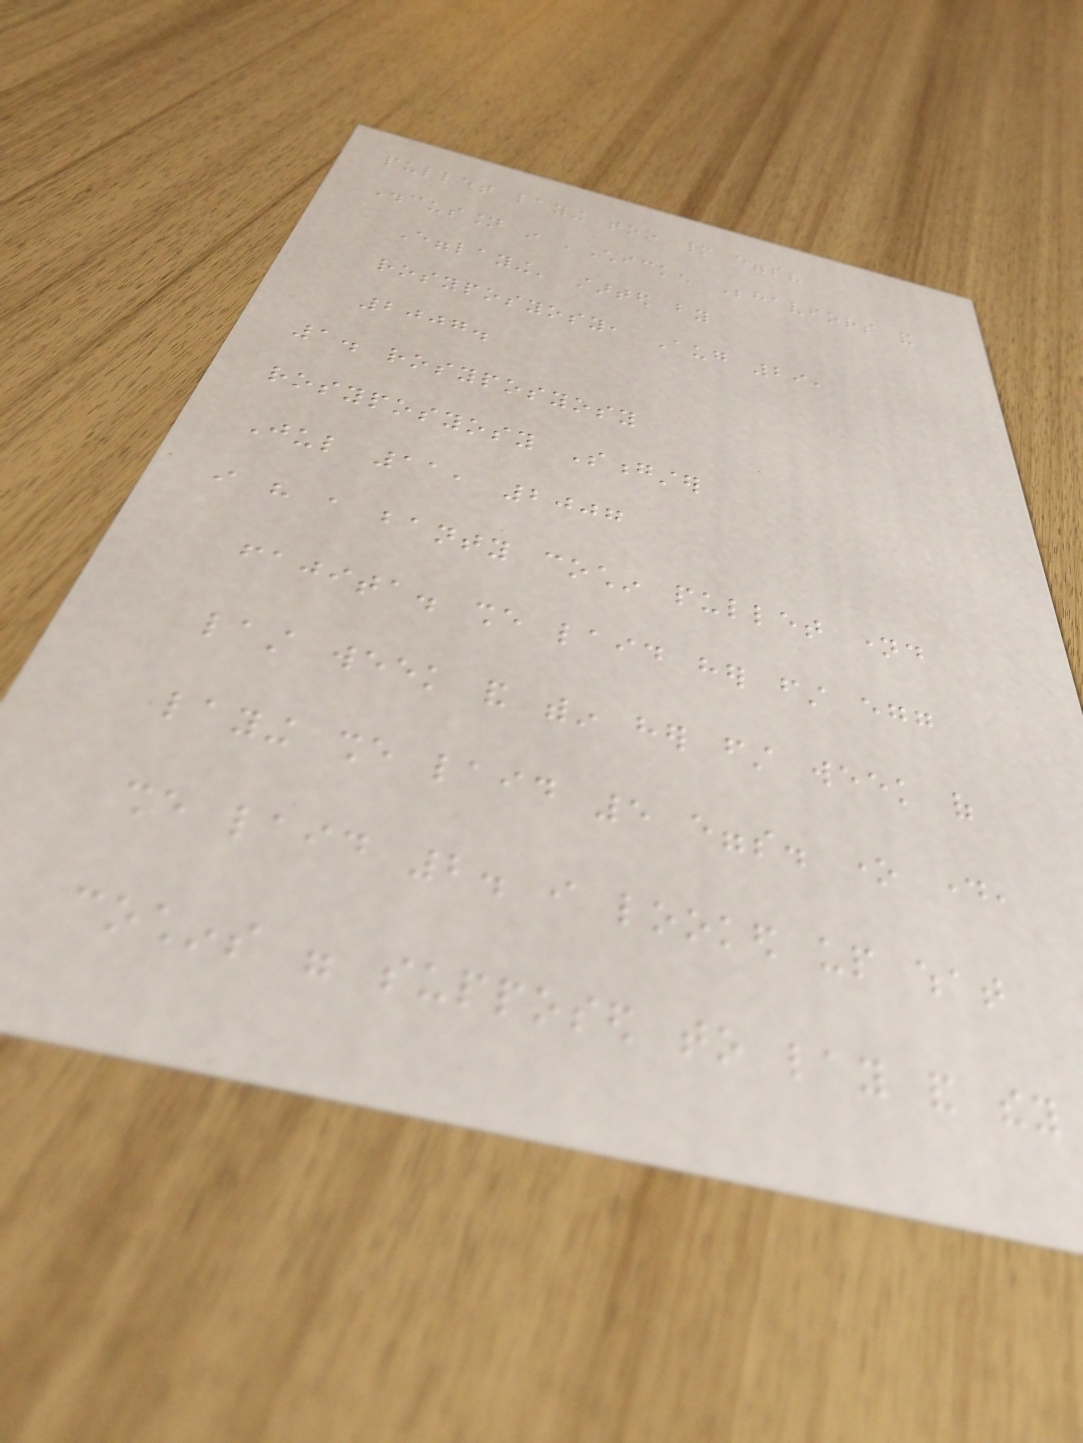pullet laying too many eggs?
Discussion in 'Chicken Behaviors and
Egglaying' started by
rosyposyosy, Aug 29,
2007.
1. rosyposyosy
rosyposyosy Songster
Jul 11, 2007
i have a banty cochin pullet named
fajita. she laid her first egg
last week and within her first week of
laying she laid 5 eggs. one day,
she laid 2. i looked up what
cochins were supposed to lay and they
